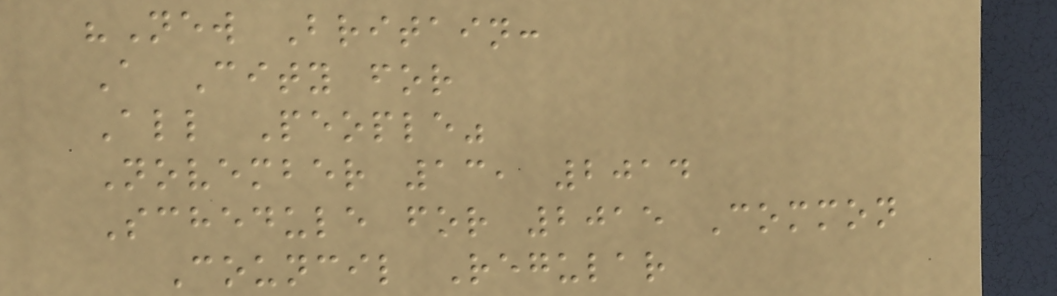"New Britain:
A City for
All People"
November 13, 2014
Schedule for 2015 Common
Council Regular
